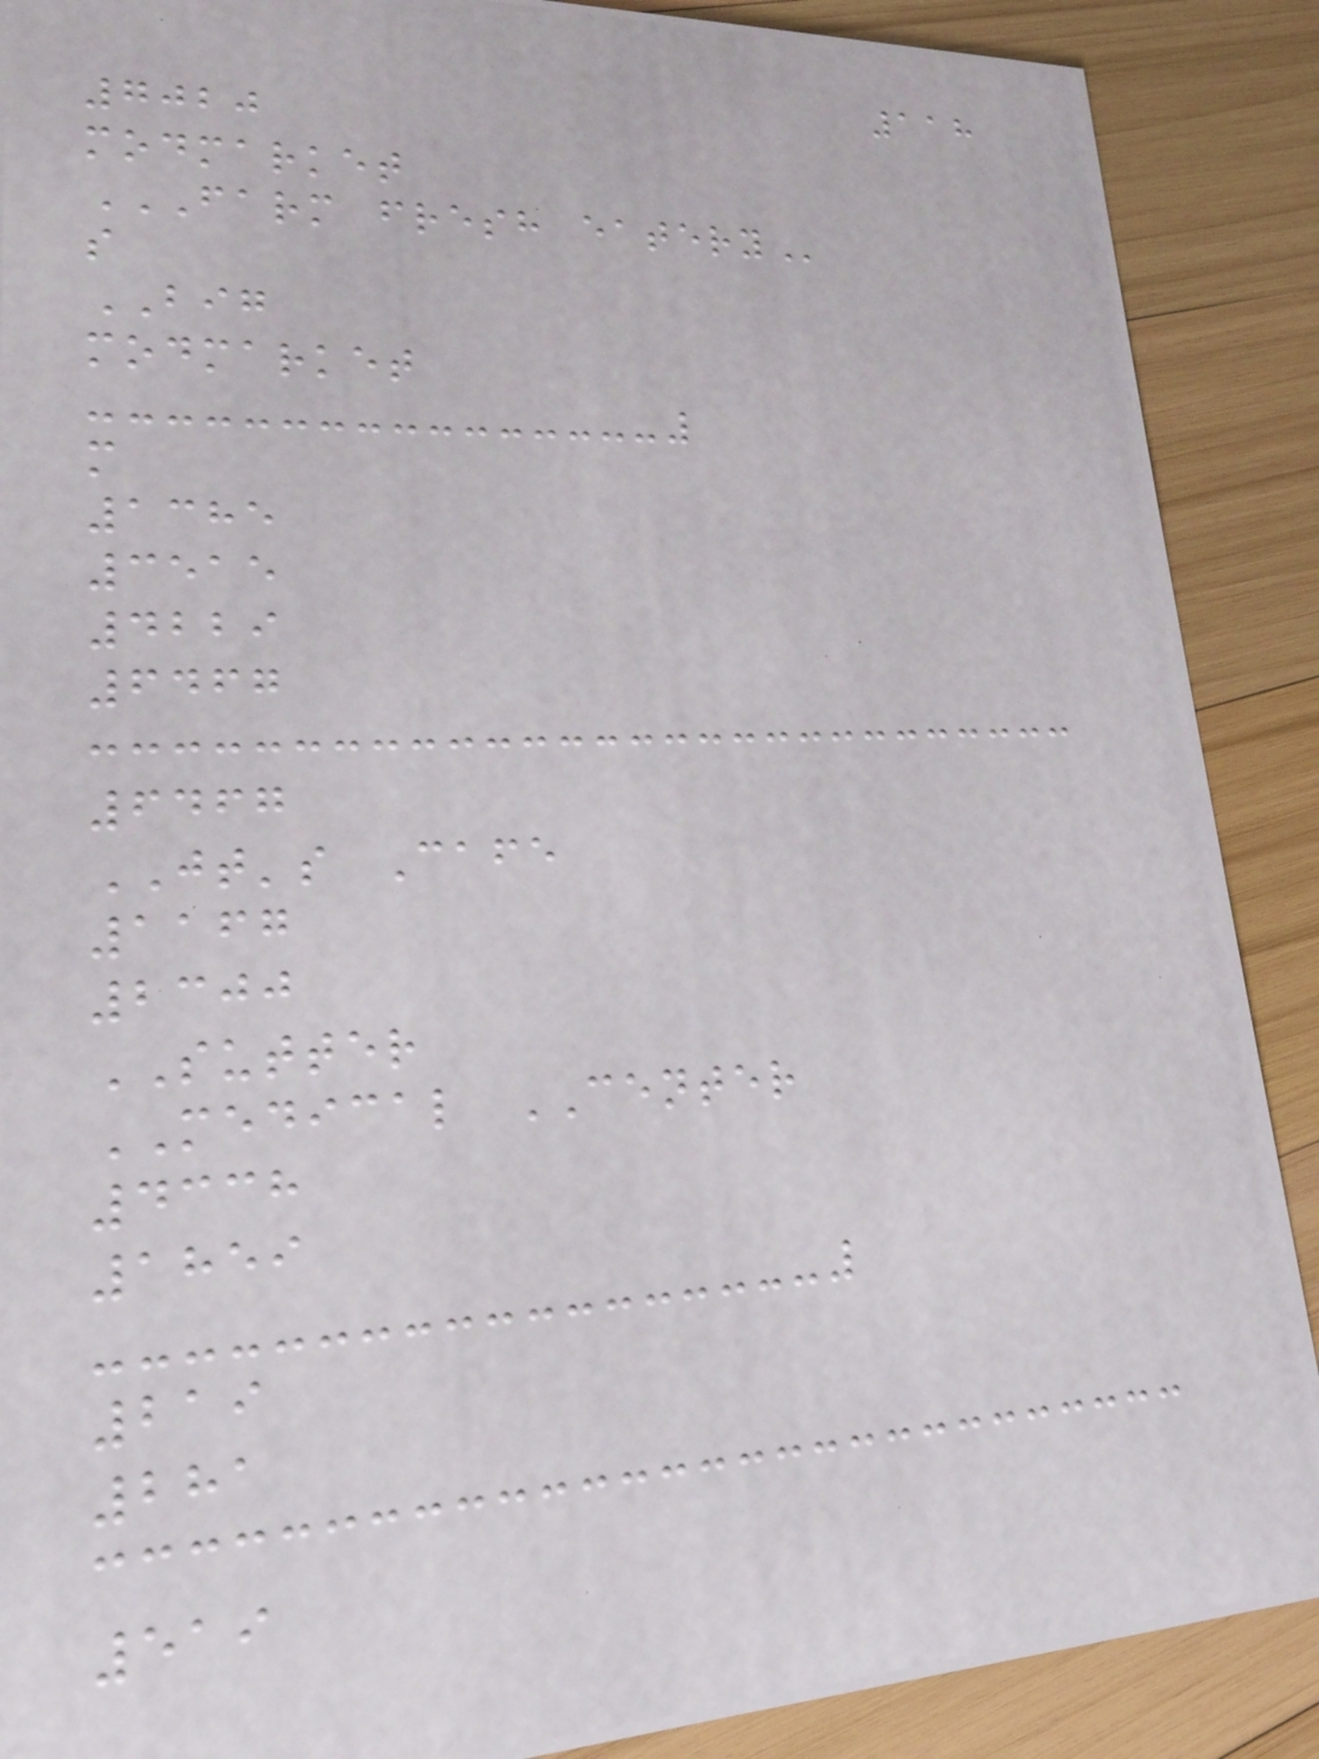118
7020
modmarket
FARM FRESH EATERY
s
BIG
modmarket
m
1385
3515
4229
6467
6467
JT's Cafe
1167
2300
SUTTER
MEDICAL CENTER
4338
1859
219
281
519
